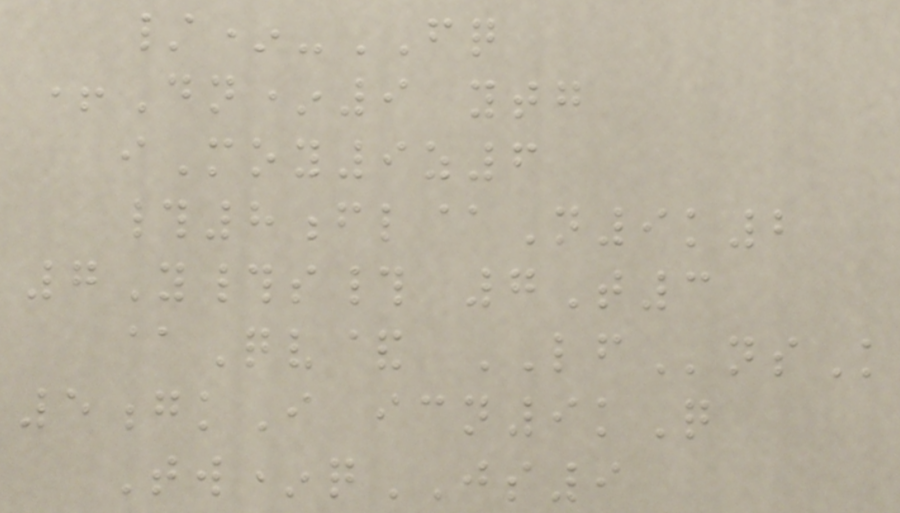/*-FQ
+Dn*9 ytg
iMoy9z6
#8fl@N9k2
7Y#s# 7T3
@Qv& LFnsK
5gkI icn9kQ
Tw*qJS9
